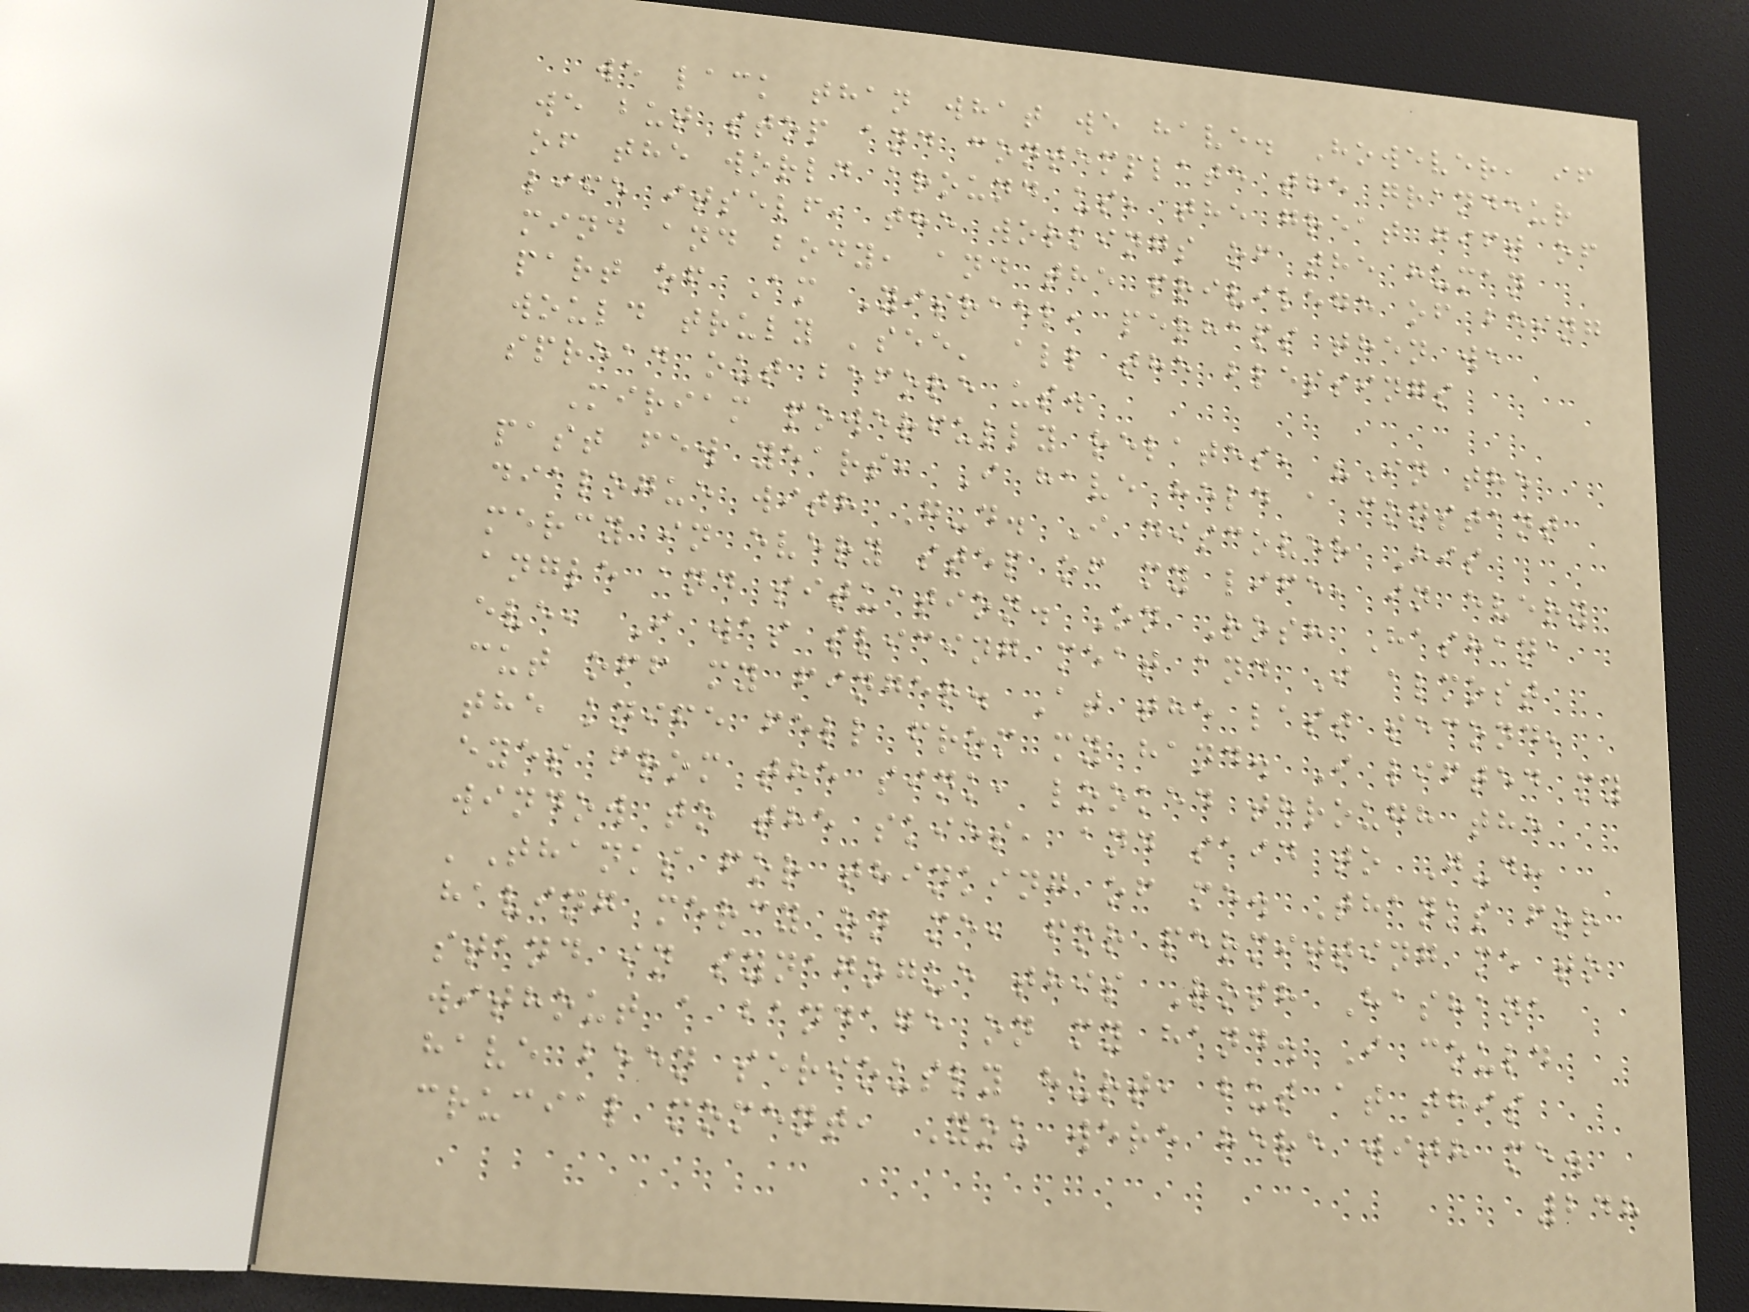we lack than what we have. However, if
we but stop and contemplate the grandeur
of the world around us, the great gift of
life itself, the workings of the human
mind and body, and the privilege of being
part of Am Yisrael, perhaps then we
would truly 'see' all the blessings
spread out before us.
Miriam powerfully relates, "In the
past few years, I have held a constant
dialogue with G-d. I discover His
mercy in every step of my life, in every
angle and situation. On Rosh Hashana
eve, I was slicing meat and I almost
cut off my finger. At the last second,
the knife fell from my hand. I lifted my
eyes from the sink, looked through the
window to the skies, and said to G-d:
'Thanks for thinking of me. Thanks for
having mercy on me, for permitting me to
stand in synagogue this Rosh Hashana
without a bandage on my hand. I could
have been seriously hurt, but at this
crucial moment, You were here with me.
248
